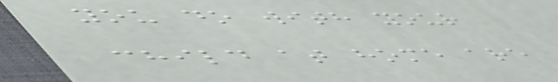you do with your
child at home are
